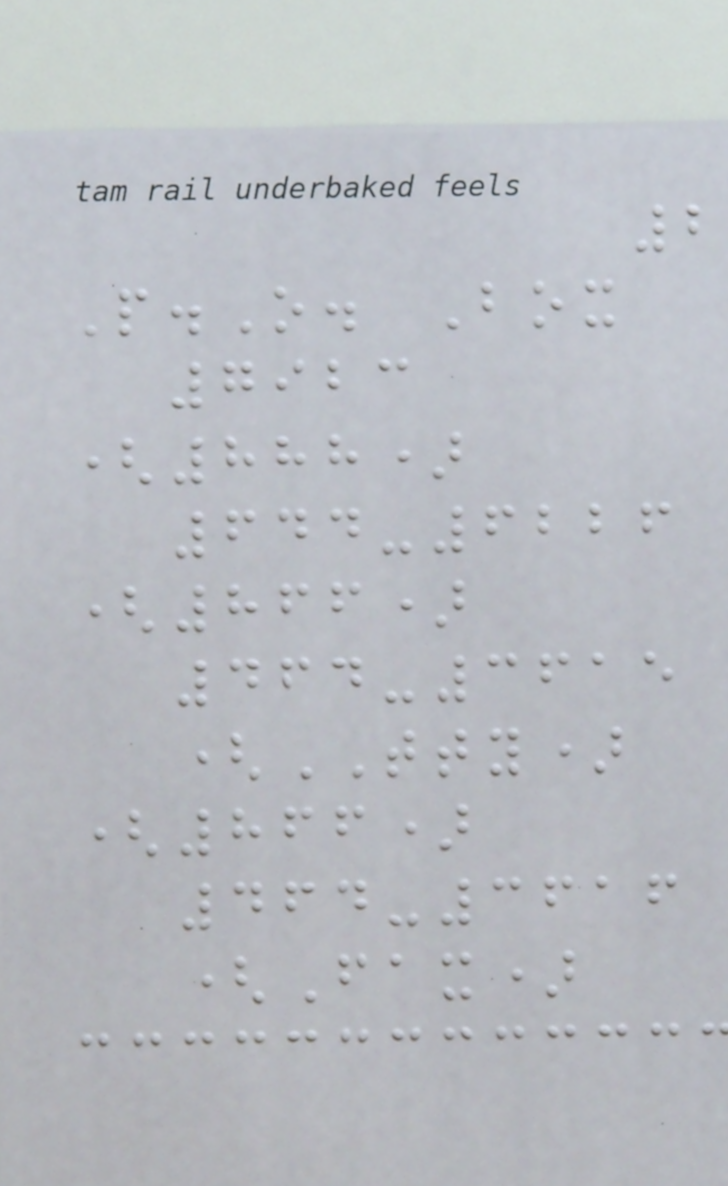2
P.O. Box
7923
(888)
644-6226
(866)
464-3615
(TTY)
(866)
464-3616
(Fax)
